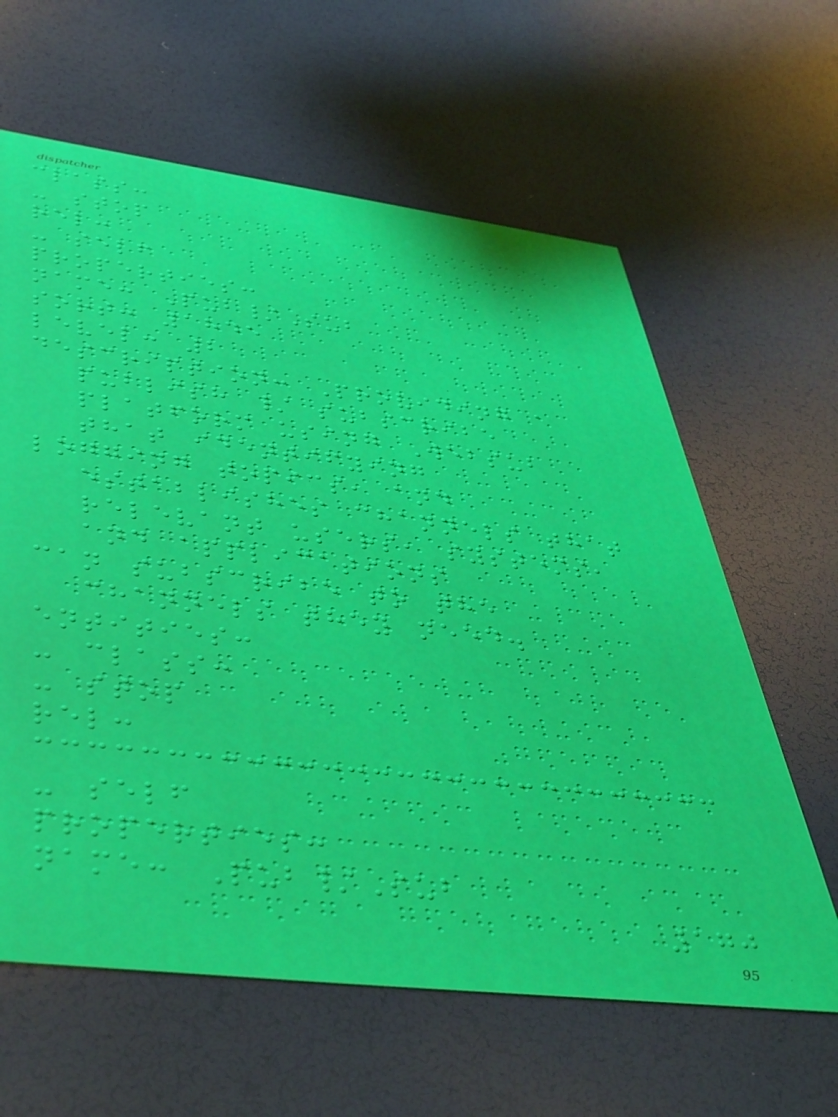class:
- stop
rel:
- self
properties:
name: Pub/Sub
sort: 1845
level: 2
description: Providing a
publish / subscribe
platform using Websub
that identifying
logging topics, and
establishes channels that
relevant users, systems,
and applications
can subscribe to the
channels they need.
entities:
- class:
- stop
rel:
- self
properties:
name: Pub/Sub
170
